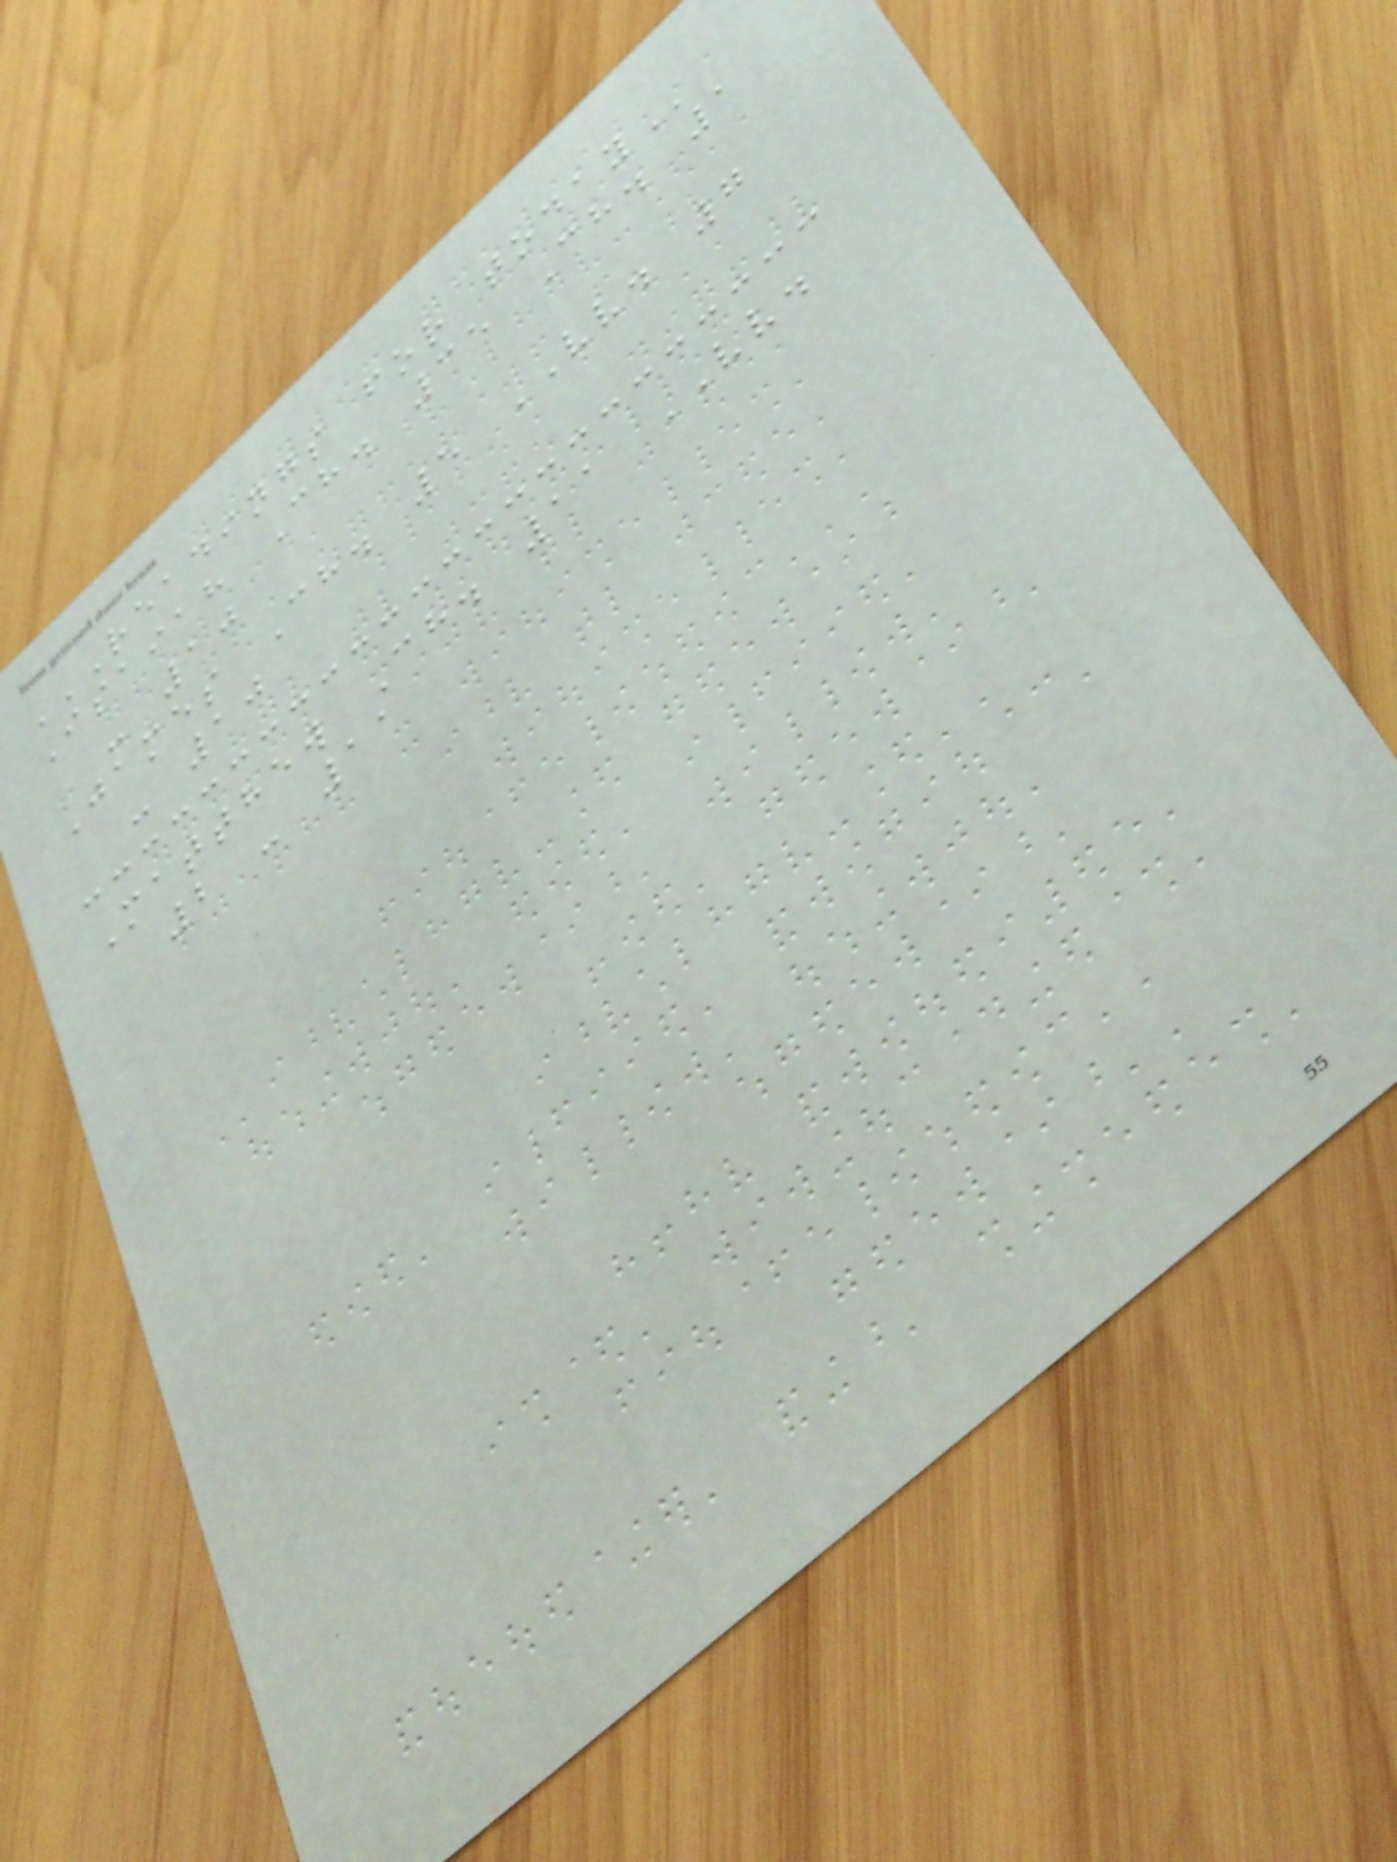READINGS FOR TODAY
Isaiah Ch. 35 Ch. 1
- 10
James Ch. 5 VV. 7
- 10
Matthew Ch. 11 VV.
2 - 11
